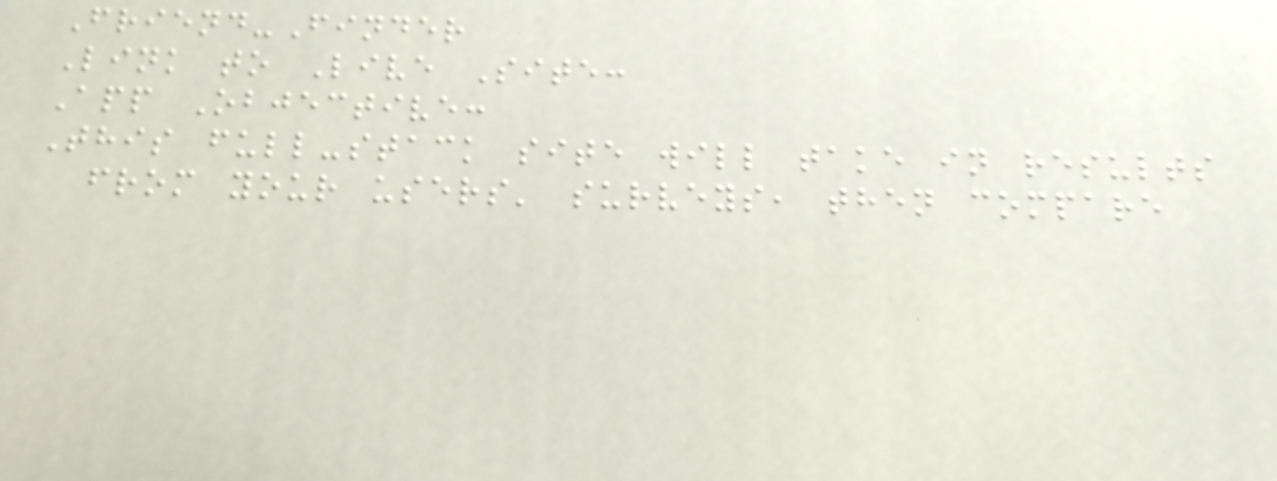Friend-Finder
Link to Live Site:
App Objective:
This full-stack site will take in results
from your users' surveys, then compare
